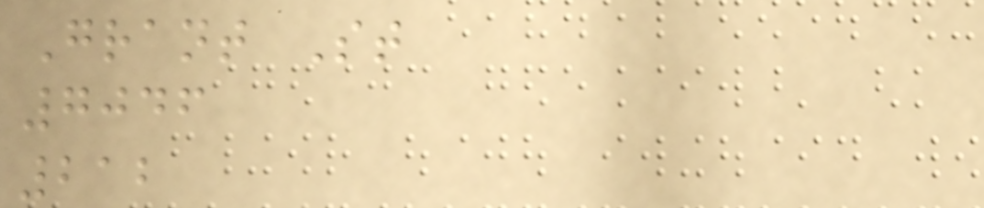Grant St
7046
212
